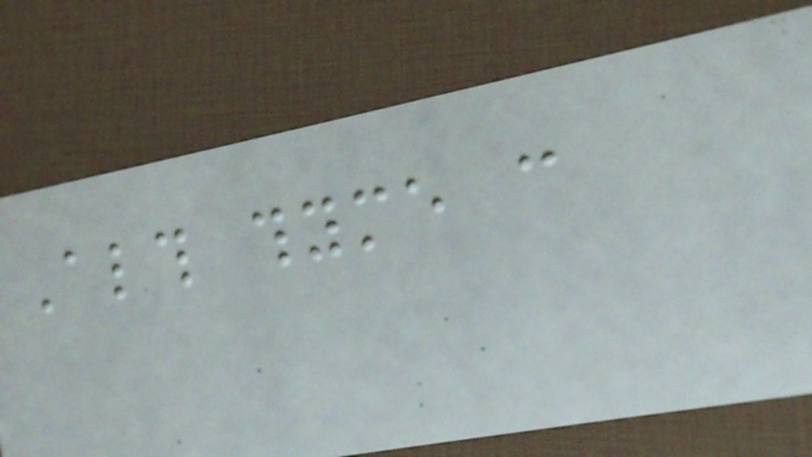Although thyme can
